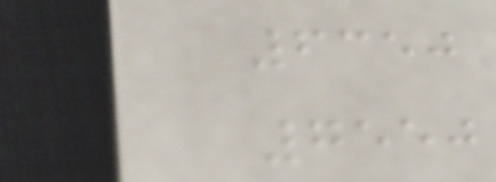6350
7550
